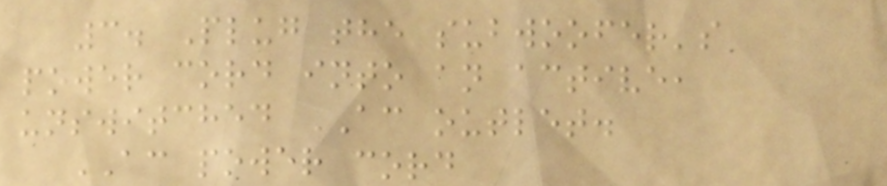3. Plug the subwoofer's
power cord into an active,
unswitched AC outlet.
AC power cord
